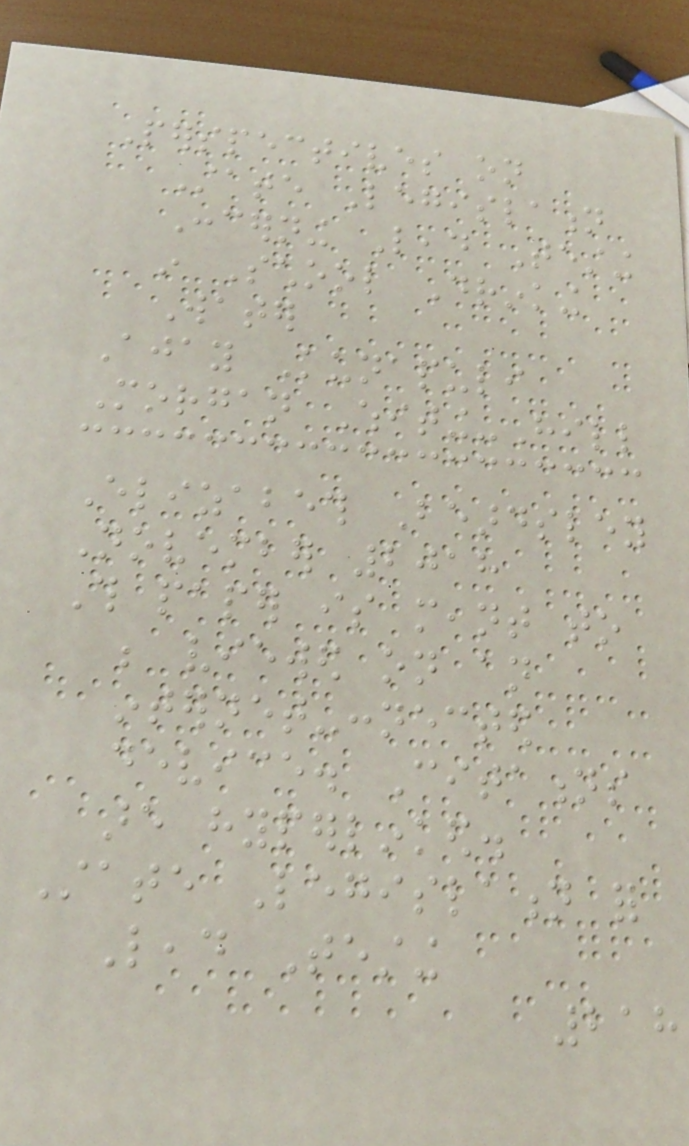Perspectives on
State Legislation
Concerning Lead Testing
in School Drinking
Water
Ajay Kunapuli
Morgan Whiting-Hill
Elizabeth Beardsley
November 2018
This paper is meant to
be viewed on an
internet-connected
device. Citations
are hyperlinked.
State Legislation for
Lead Testing
218
